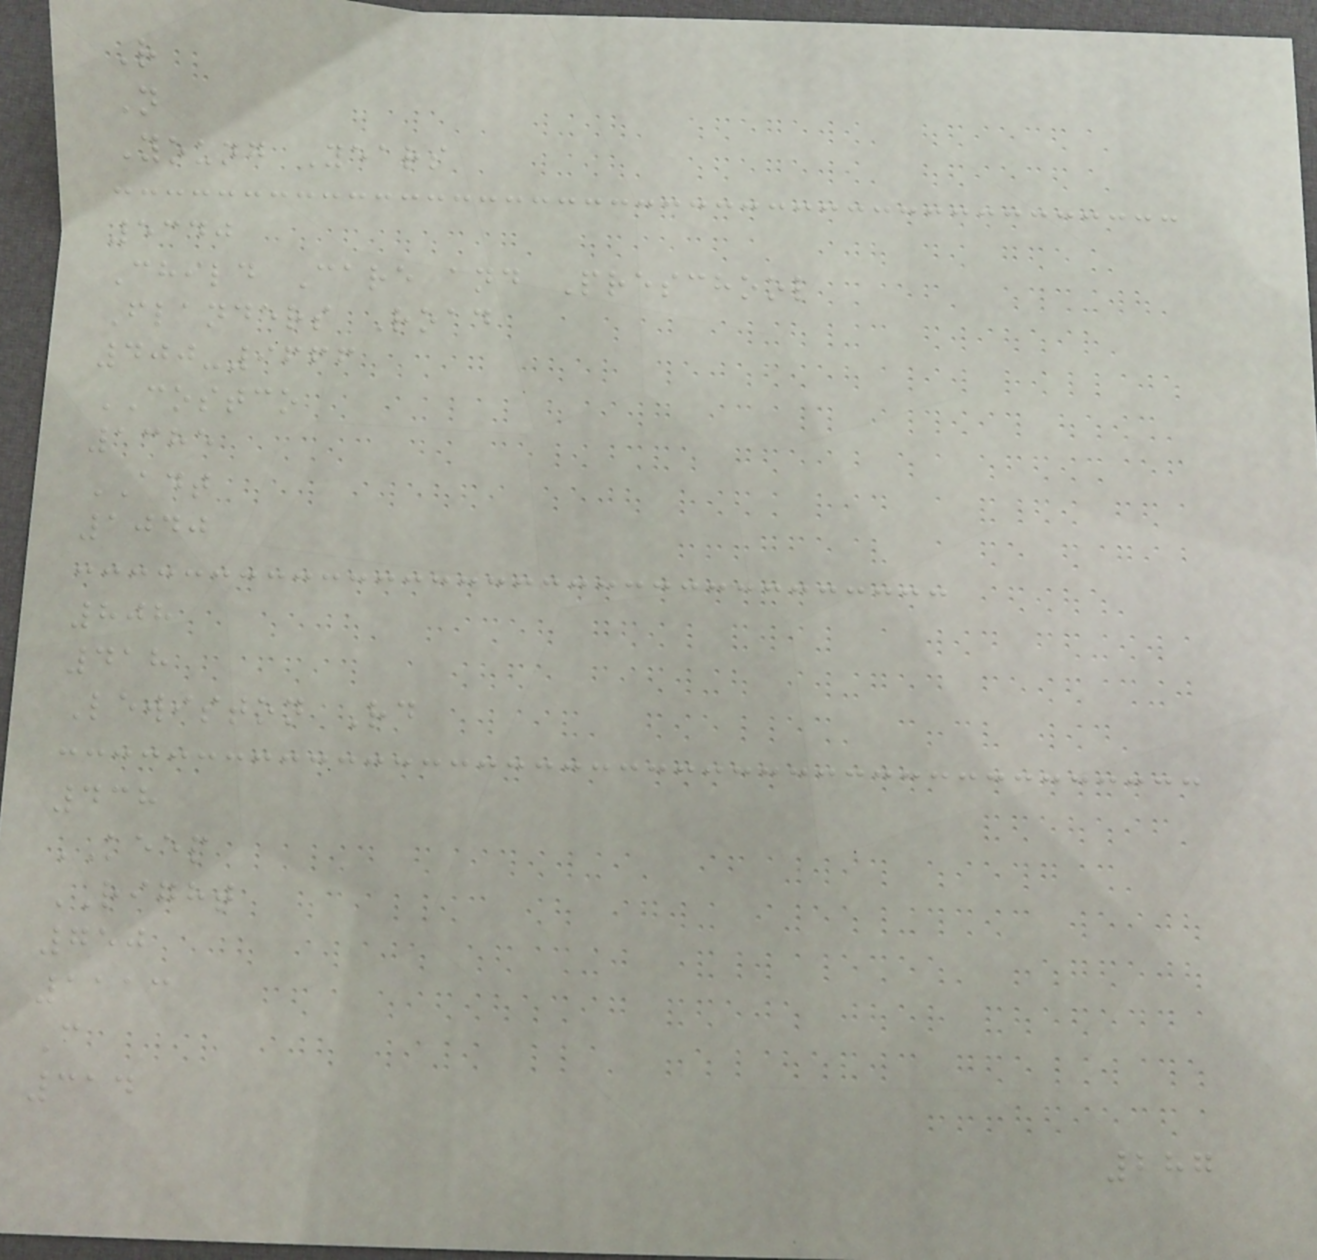R
N
Young Years
5340
Child Care and Preschool
Flanders Road
400-9666
COSTCO
1385
ADT
1040
808
418
Lewiston Rd
438
KEEP
RIGHT
750
1113
C
314
287
